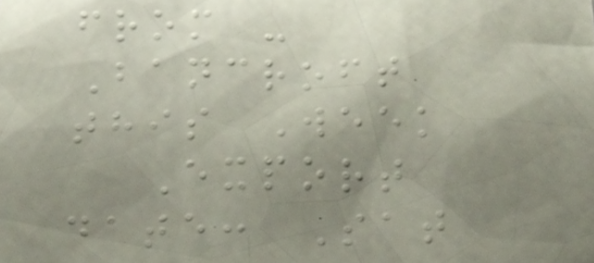from -
Bancroft
this Week
Export
date: Sat
